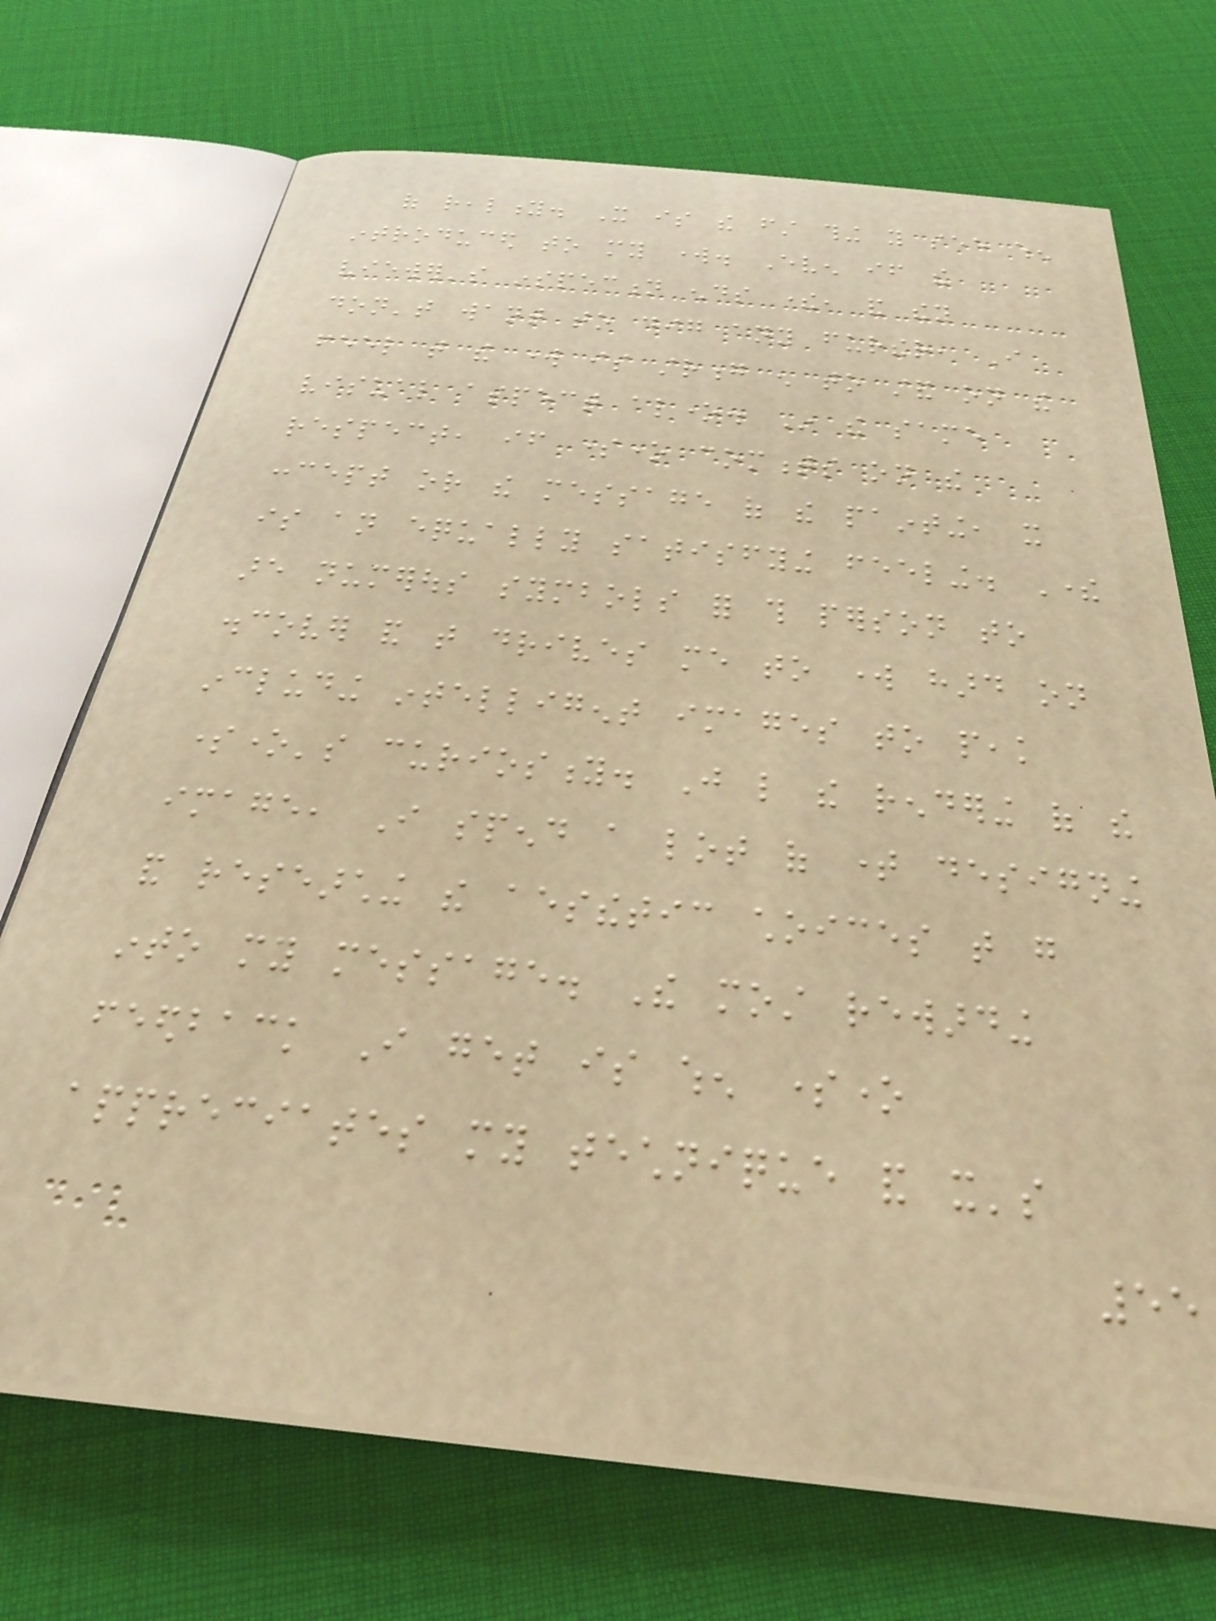of reality. It is the first thing you see when
introduced to my work. Even if the
viewer's inspection ends there, and they
don't want to dig any further, I
feel that the work is strong enough to stand on the
visual aspect alone. In the same
respect, if someone comments on the
concept or the message of the painting, it
is an equally satisfying feeling. There
are numerous symbols for this person to
discover and that drives me to work hard on
including intelligent images to peak
someone's curiosity. Just like the rendering of the
image, I spend a lot of time designing
and researching the aesthetic choices that go
into my message. The most rewarding
feedback I get is when someone
appreciates my technique and it's
55
